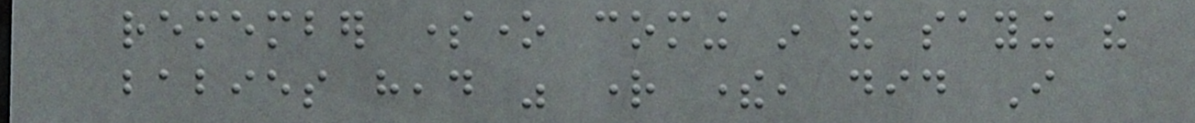remember someone coming in and saying the
babies head was right there, did I
